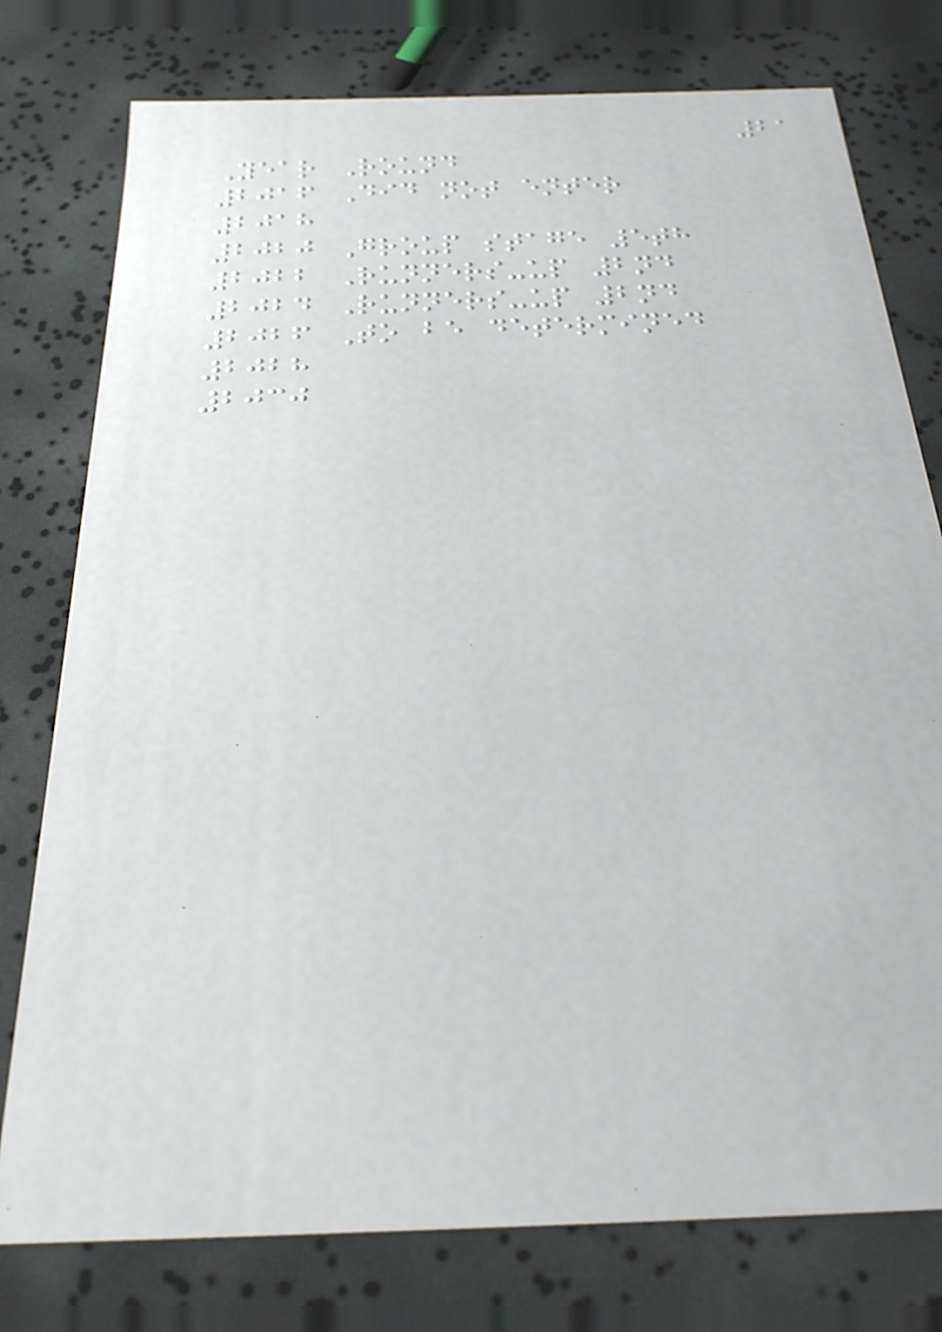21
Year Round
2016 Did not enter
2018
2020 Group stage 5th
2022 Runners-up 2nd
2024 Runners-up 2nd
2026 To be determined
2028
2030
